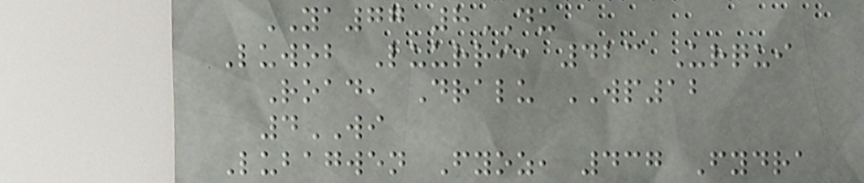YA77 8DU
Luwob Luurri, 423 Urqui
Road, Dralu WP12
4WI
Lubagwen Fyoz, 437 Fydra
